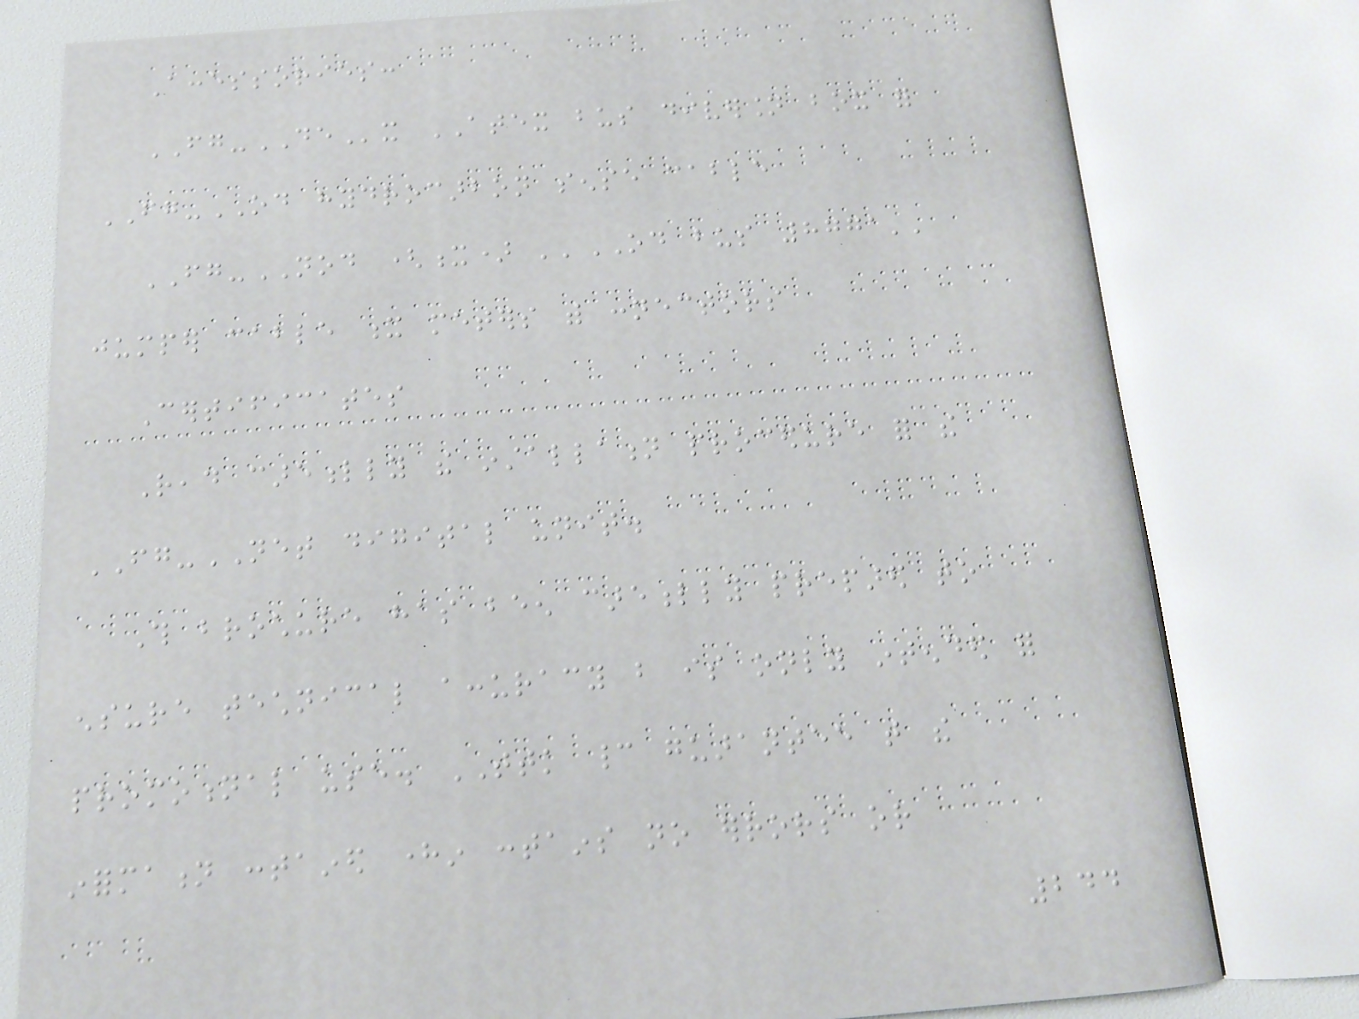Accessories:
FG-DEx ATEX bus diversion box for
FG-OD hydrocarbon sense cable
FG-NOD (x) ''OD bus 8771''
jumper cable x meters with connectors
Certificates
Read carefully the installation procedure for the
FG-NET digital unit.
This brochure has been carefully prepared to
ensure technical accuracy but is only intended for
promotional use. TTK cannot guarantee that the
information contained herein contains no errors or
244
